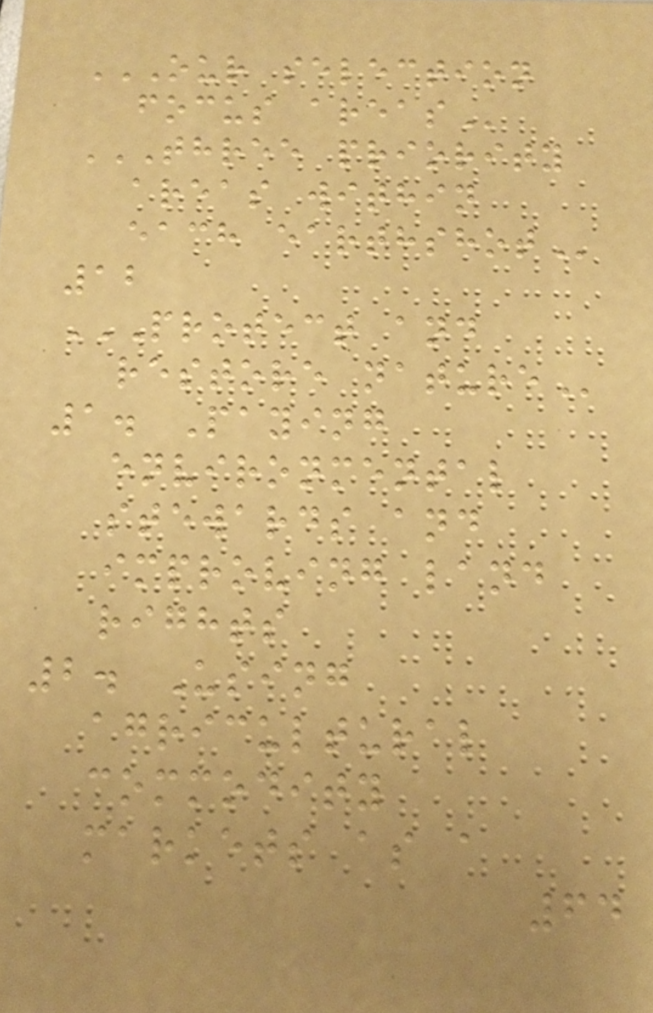OUR SELECTION
FOCUS AREAS
THREE PRIORITY
AREAS WITHIN
EACH EARTHSHOT
12
PROTECT AND
RESTORE NATURE
1. Paying
environmental
stewards and
improving land
rights
2. Using
agricultural
commodity
markets as a
64
